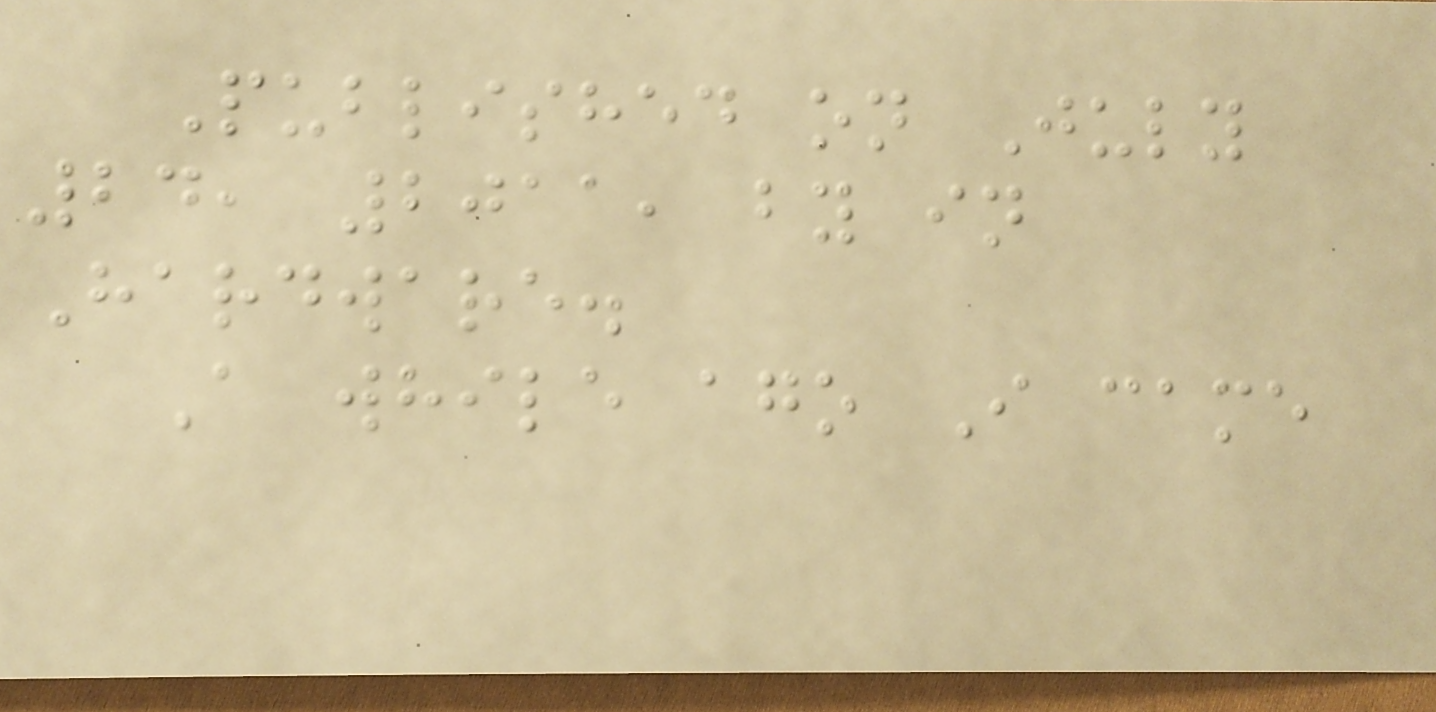Published on July
24, 2011, by in
Hardware.
A while ago I came
